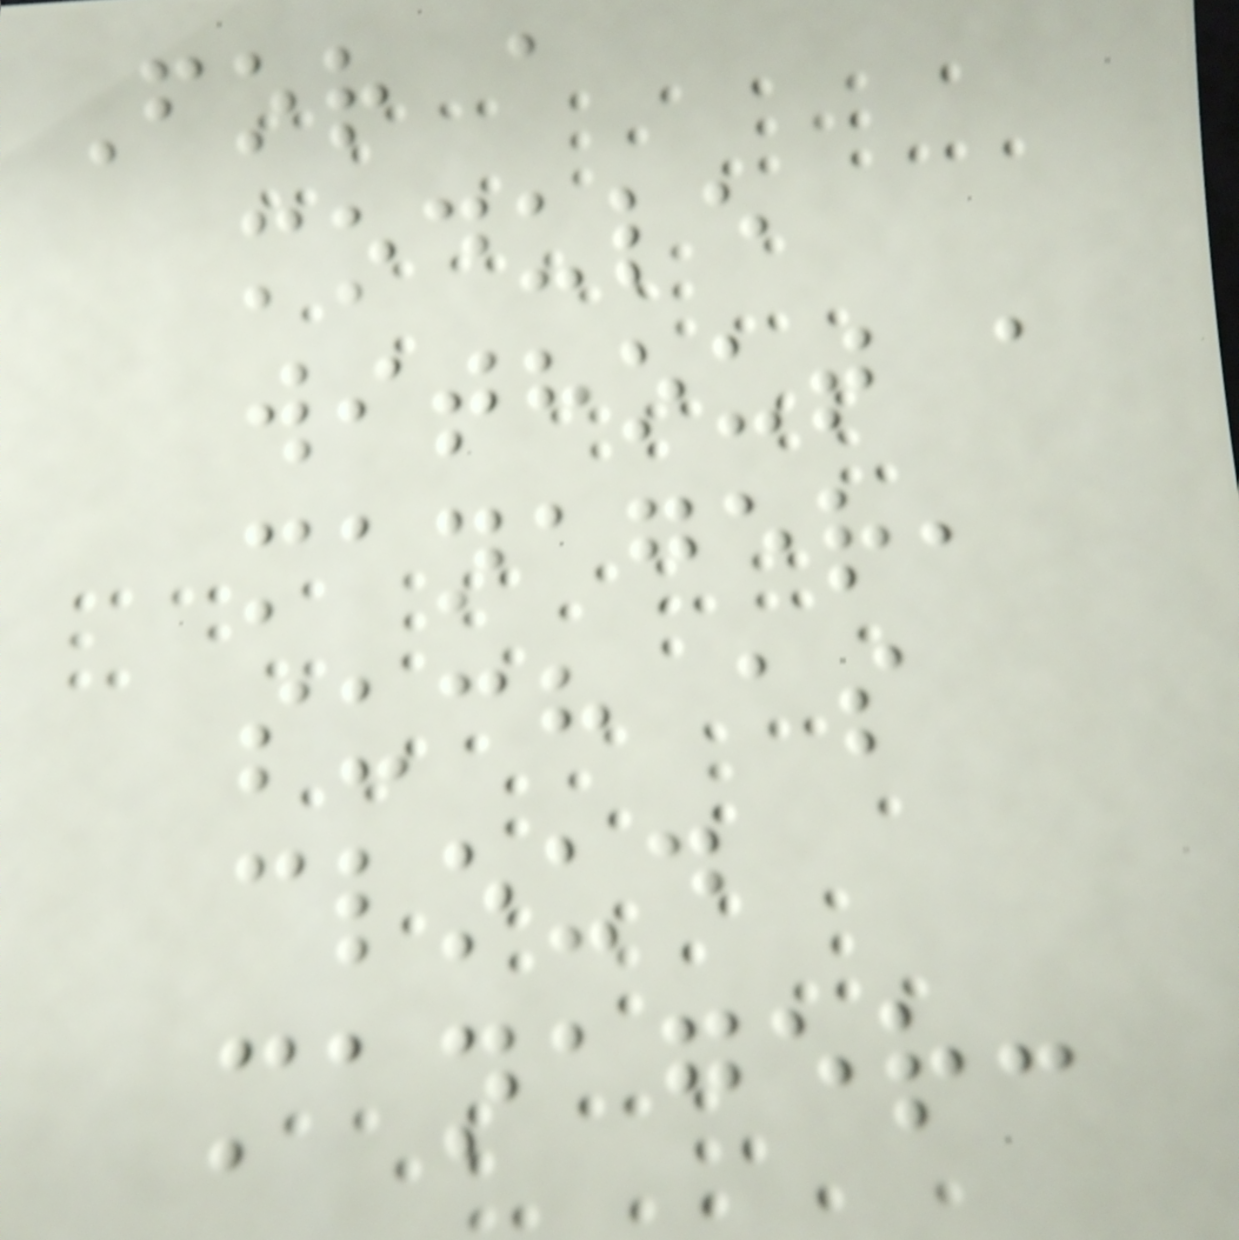For a
module
without a
manager,
such as
cloud
manager:
